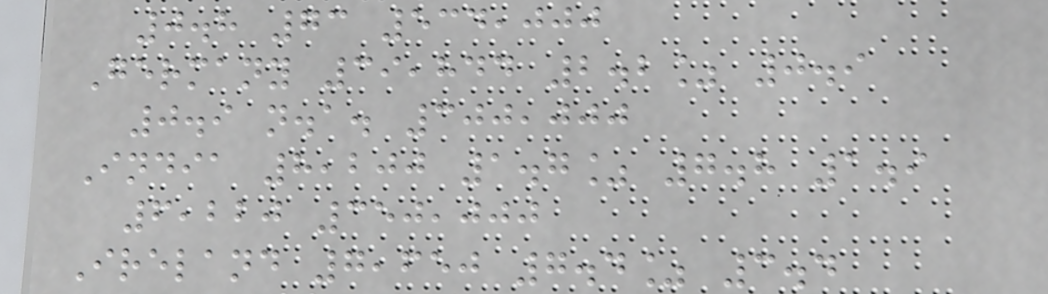0.8 73 534,000
Germany 39,844 2.2% 0.9
0.9 n.a. 300,000
India 8,200 1.7% 7.8 1.9
6,220 350,000
Ireland 7,650 7.4% 3.4
